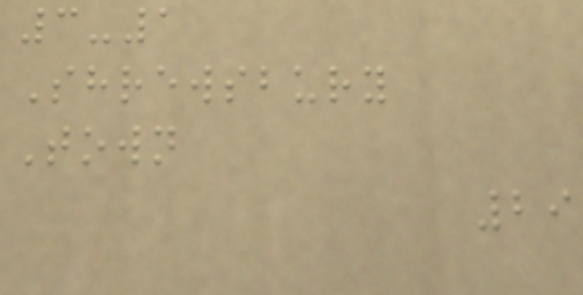3-1
Shrewsbury
Town
29
